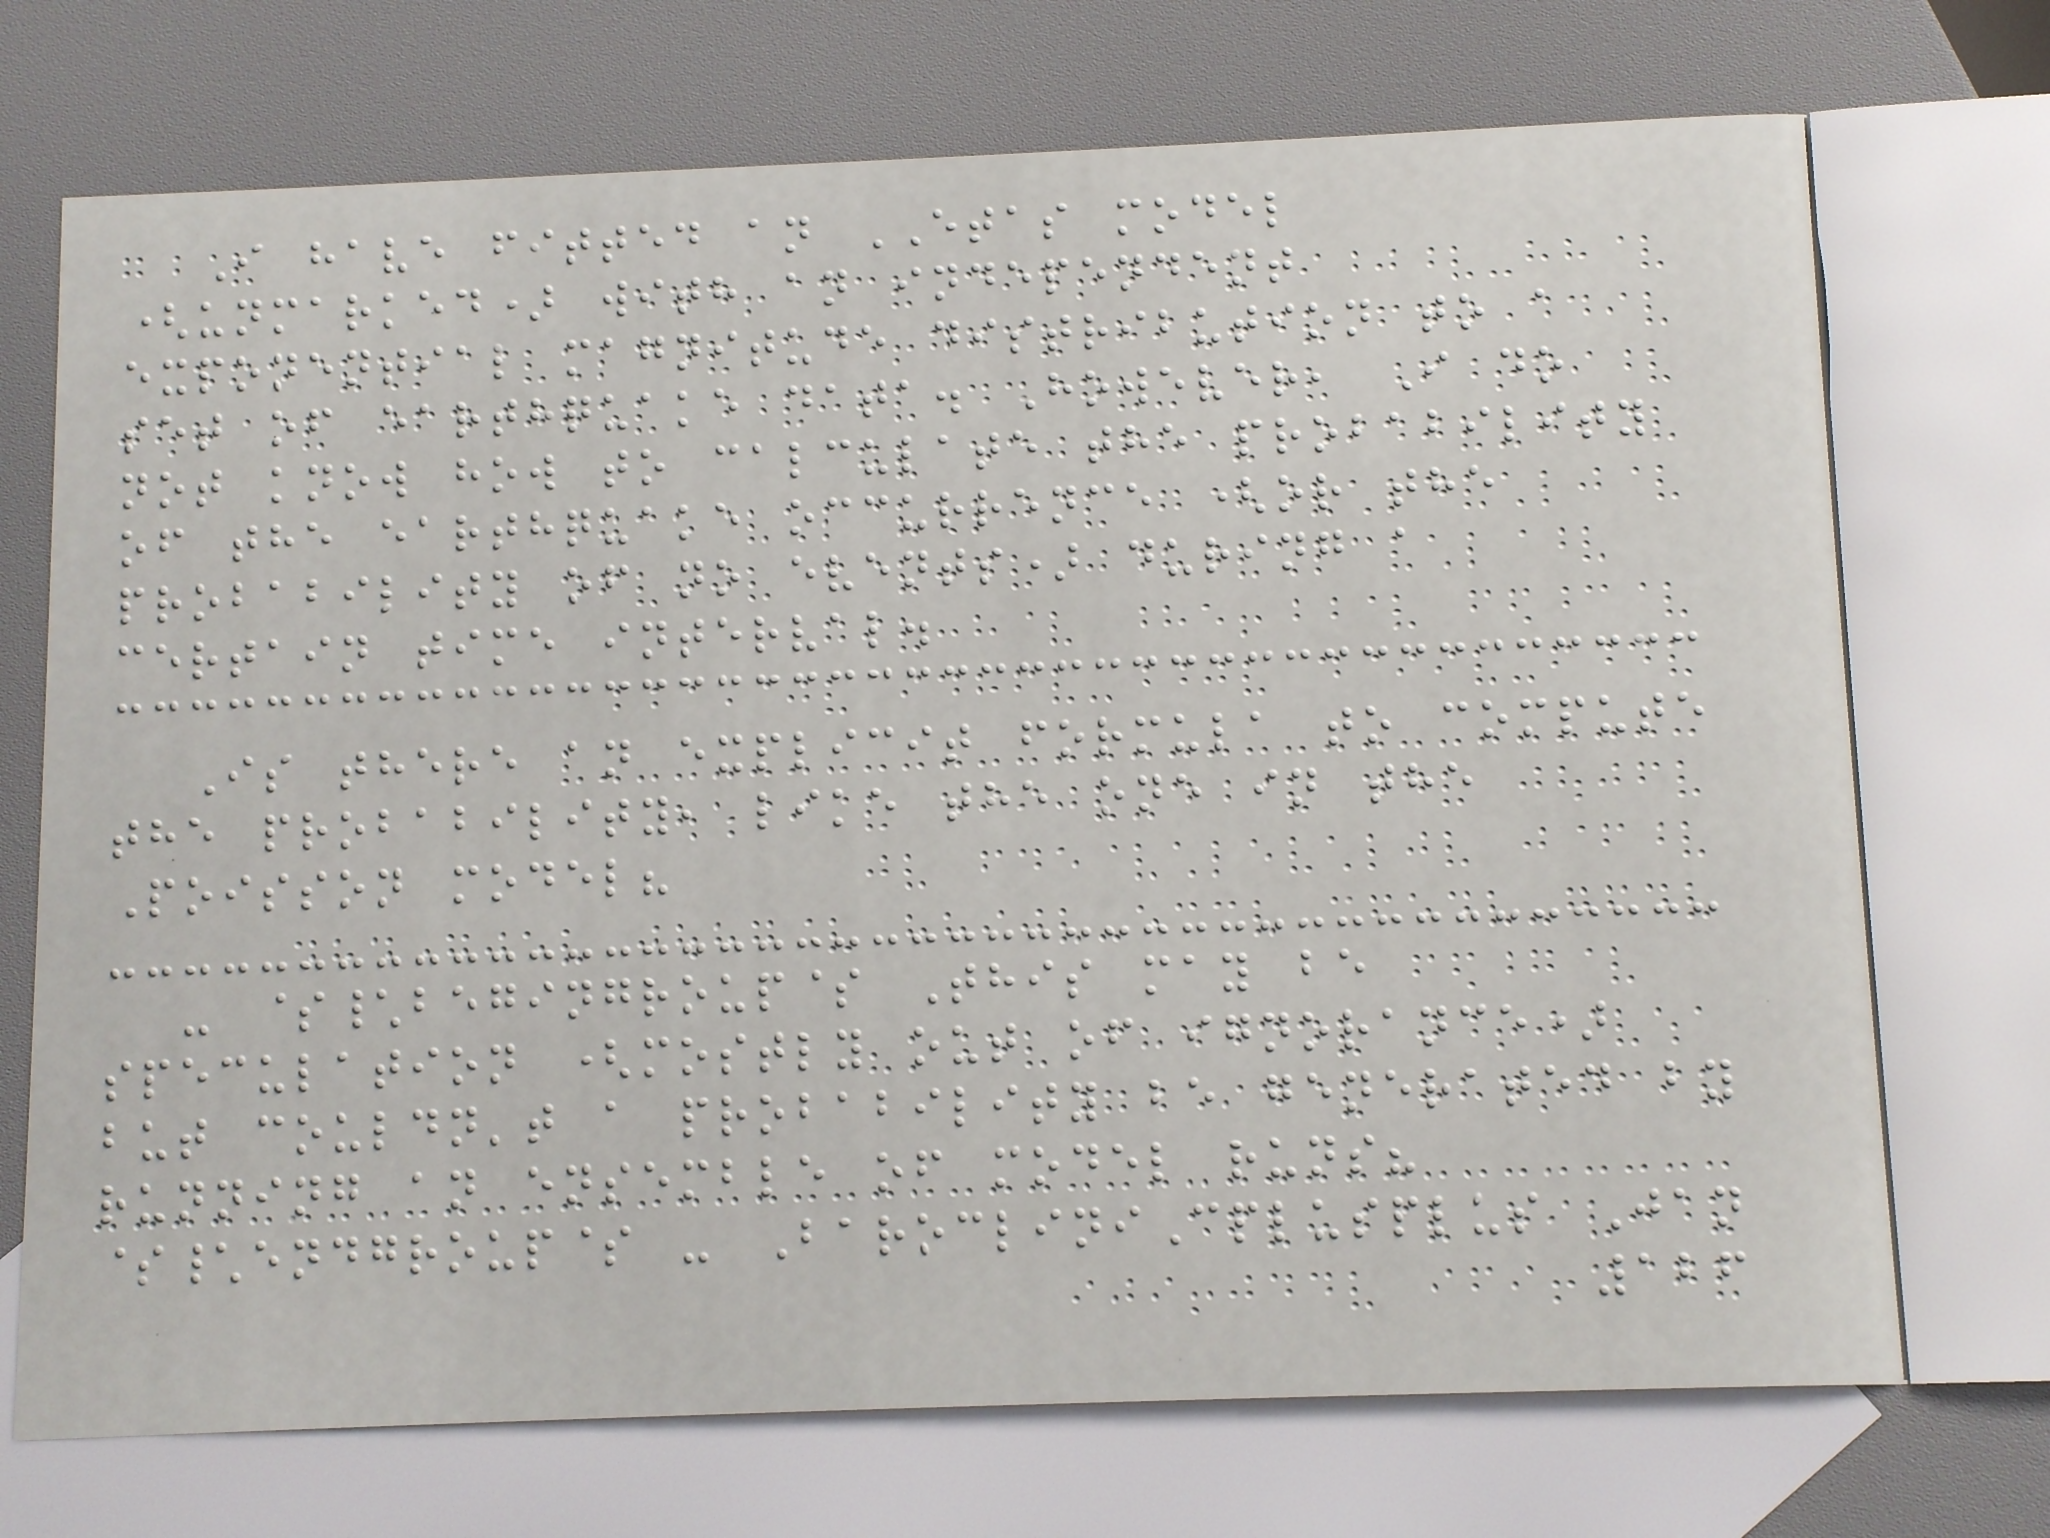I have fitted an ETAS model
(unmarked) with an independent
exponential magnitude distribution to a
set of earthquake data. However, I do
not know how to calculate the probability
of the earthquake occurrence (or the
probability of no events) during a
certain time interval.
Is there an explicit formula to compute
the probability, like the one in the
Poisson model?
- $\begingroup$ This may be
speculation (mostly out of ignorance)
but couldn't a probability be generated by
running an ensemble of model runs?
$\endgroup$ - BarocliniCplusplus Jan
126
